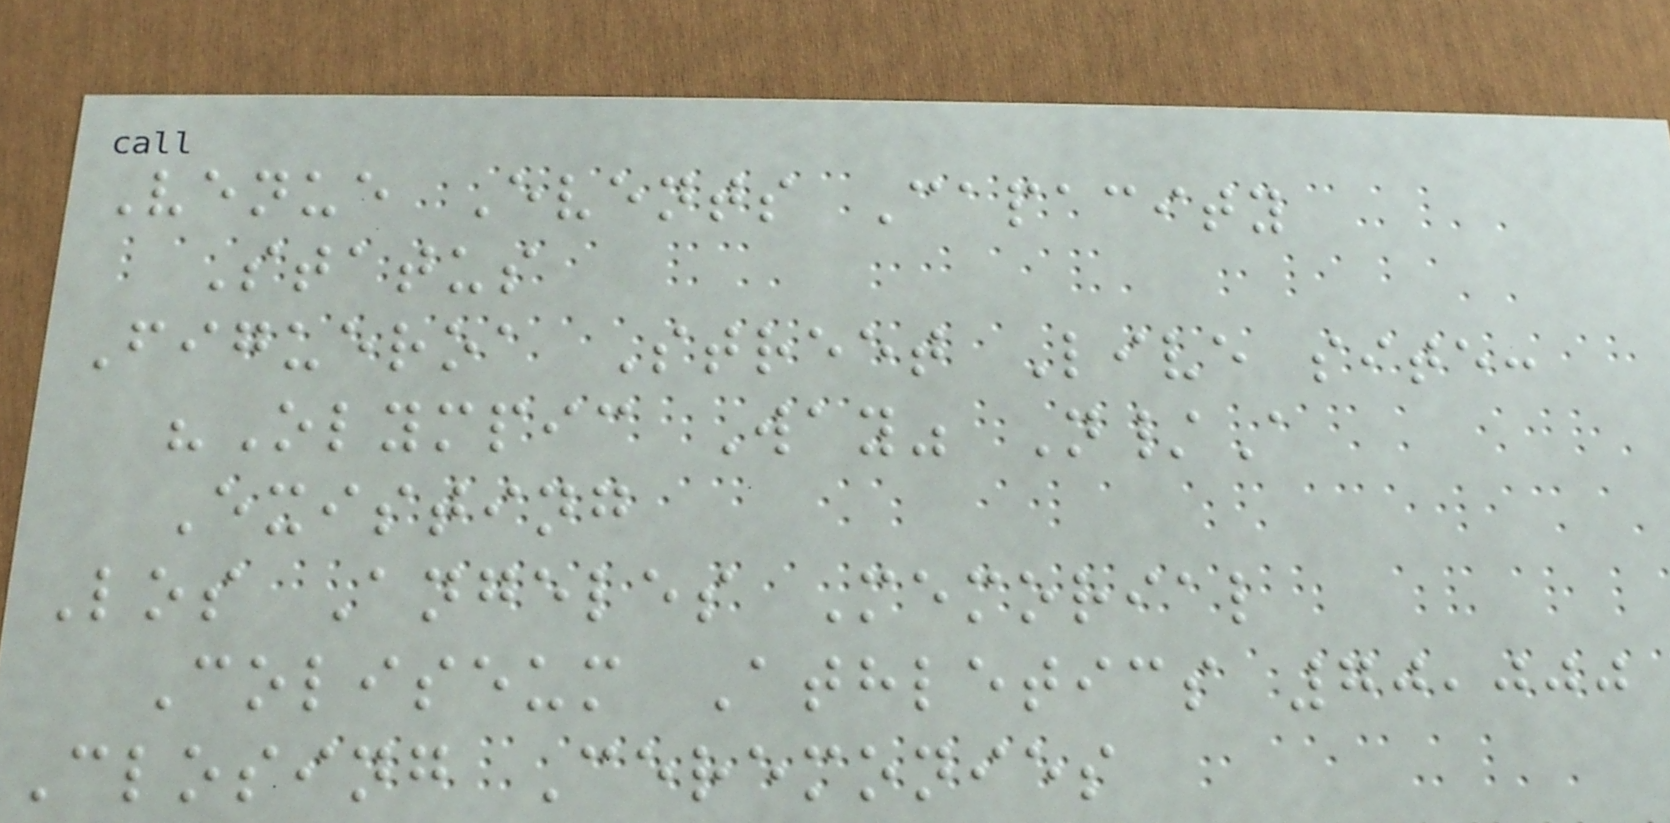Venue Events Capacity
Status
Figueroa Street Live site:
"Olympic Way" N/A
Existing
Los Angeles Memorial
Coliseum Athletics 70,000
Closing Ceremonies
